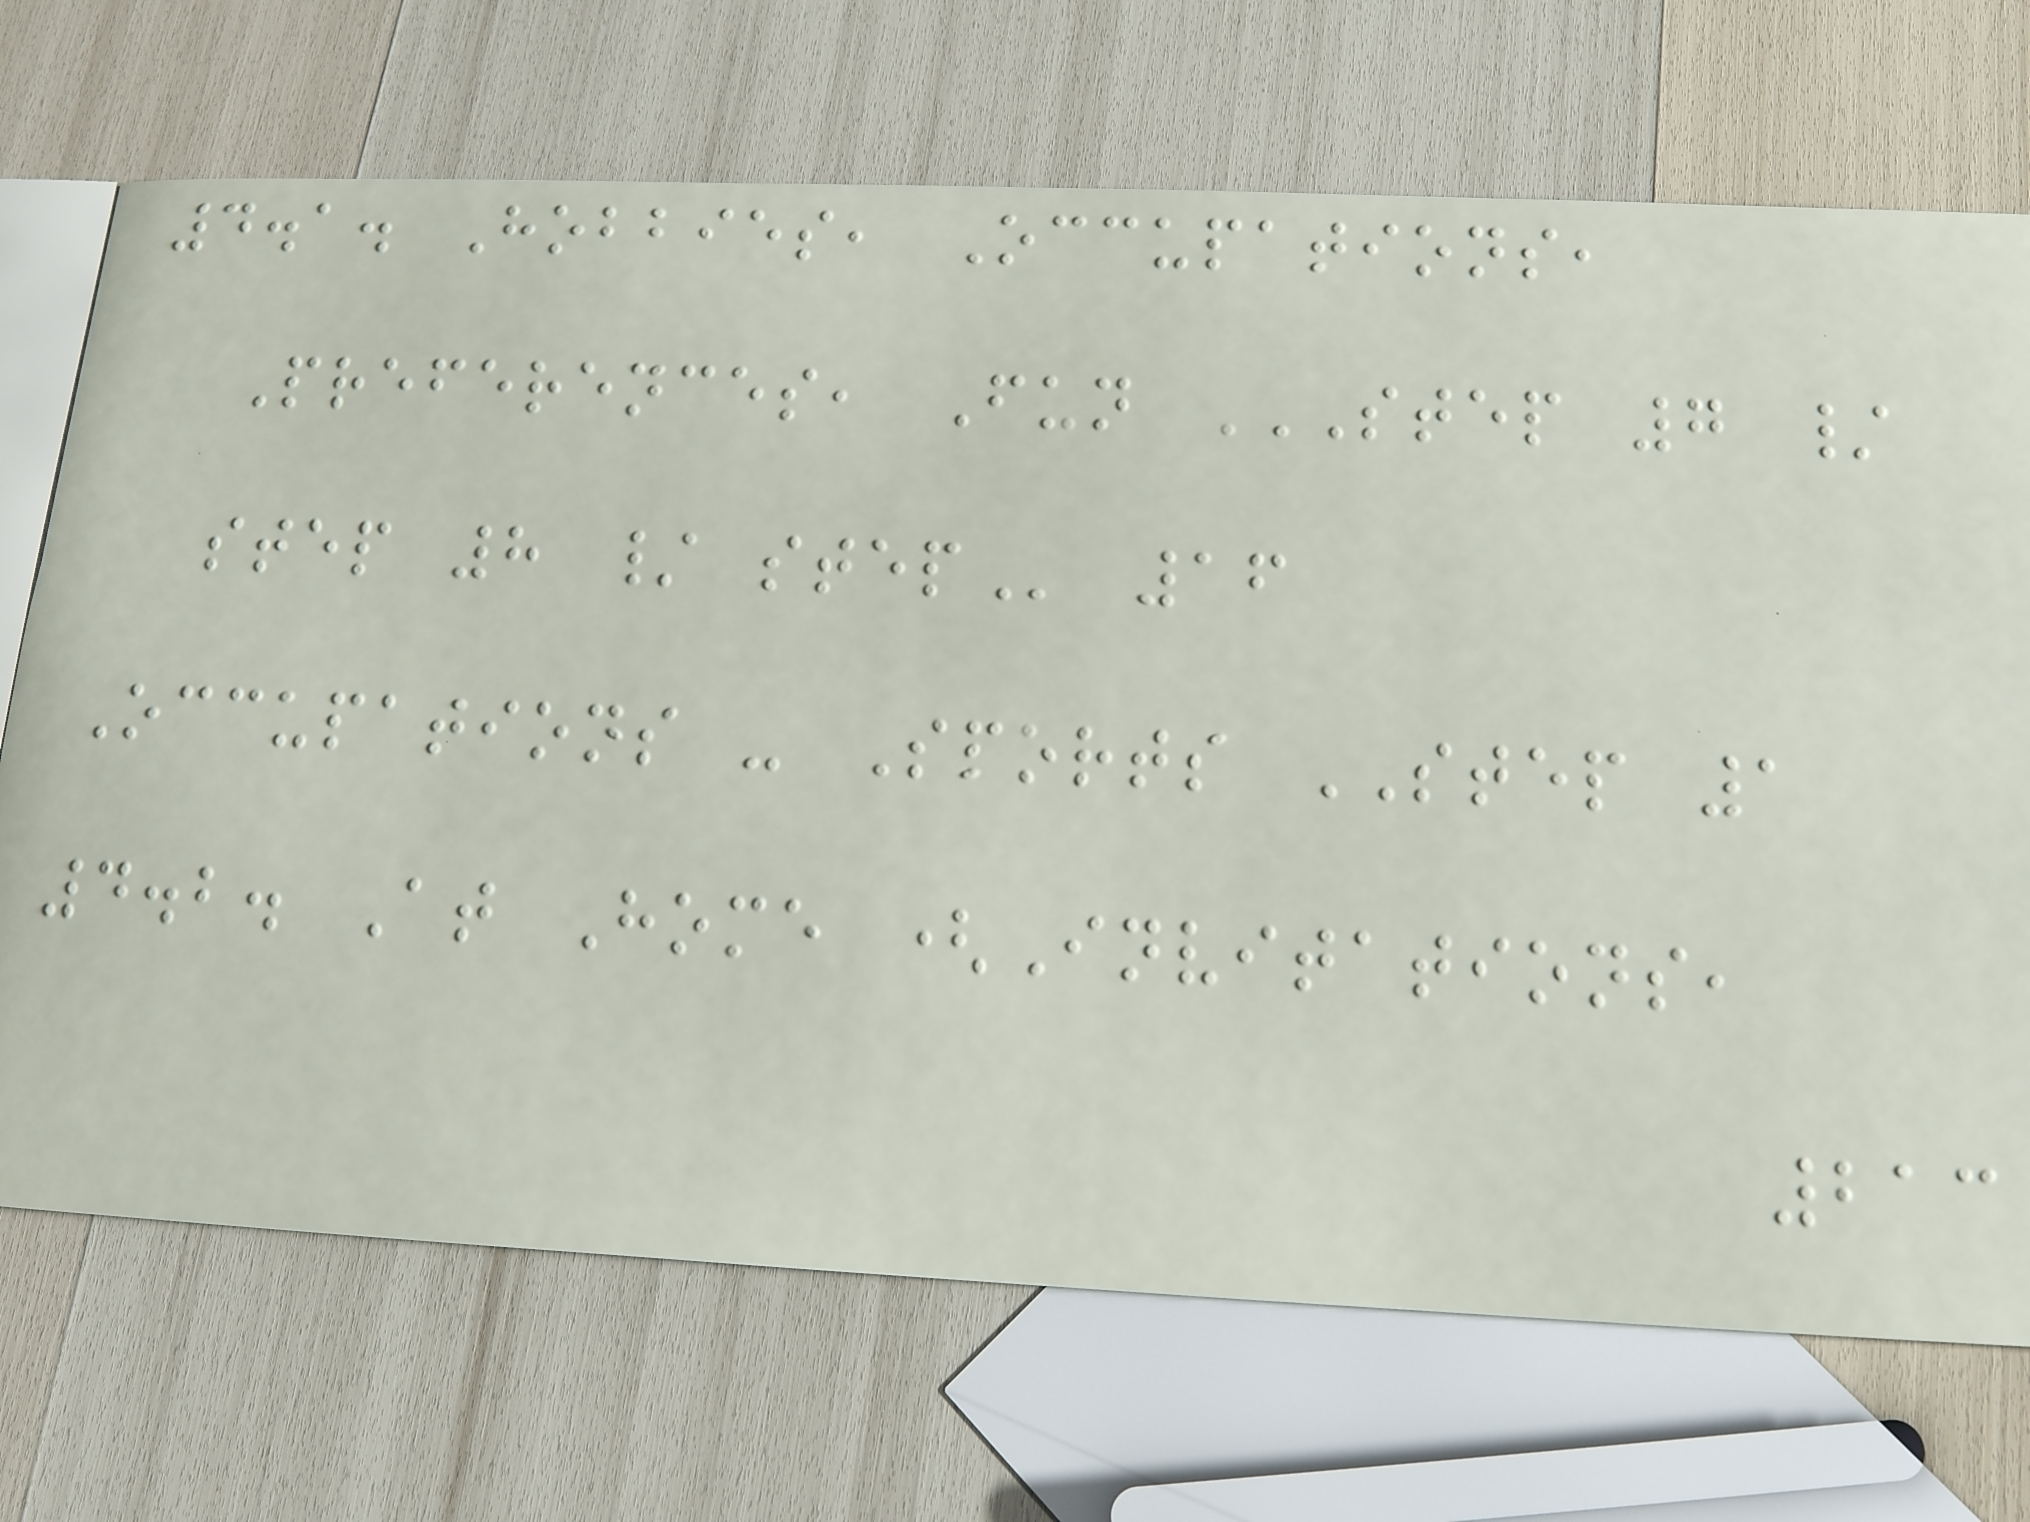4.1. Hobbies, Occupations,
Preferences, Fun STEP 7 /
STEP 8 / STEP 16
Occupations - Sports STEP 1
4.2. At Home (Invitations,
213
